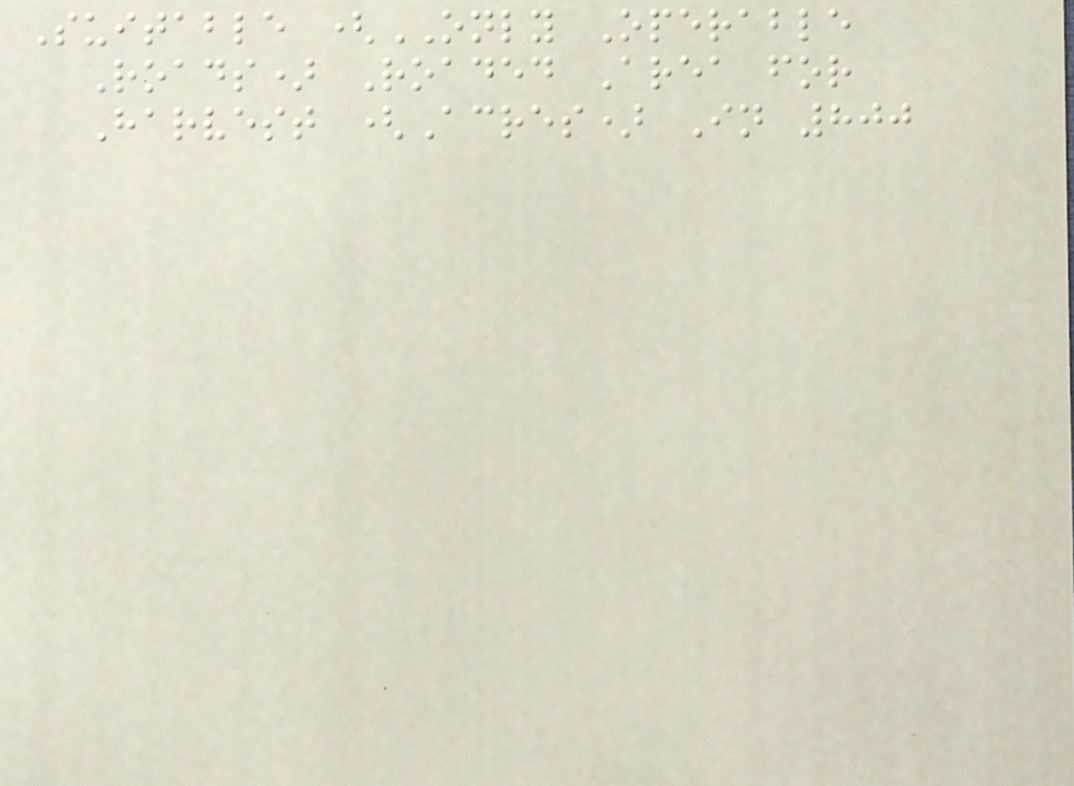Suitable (ONLY Operable
Roads) Roaded Area for
Harvest (Acres) In 800
